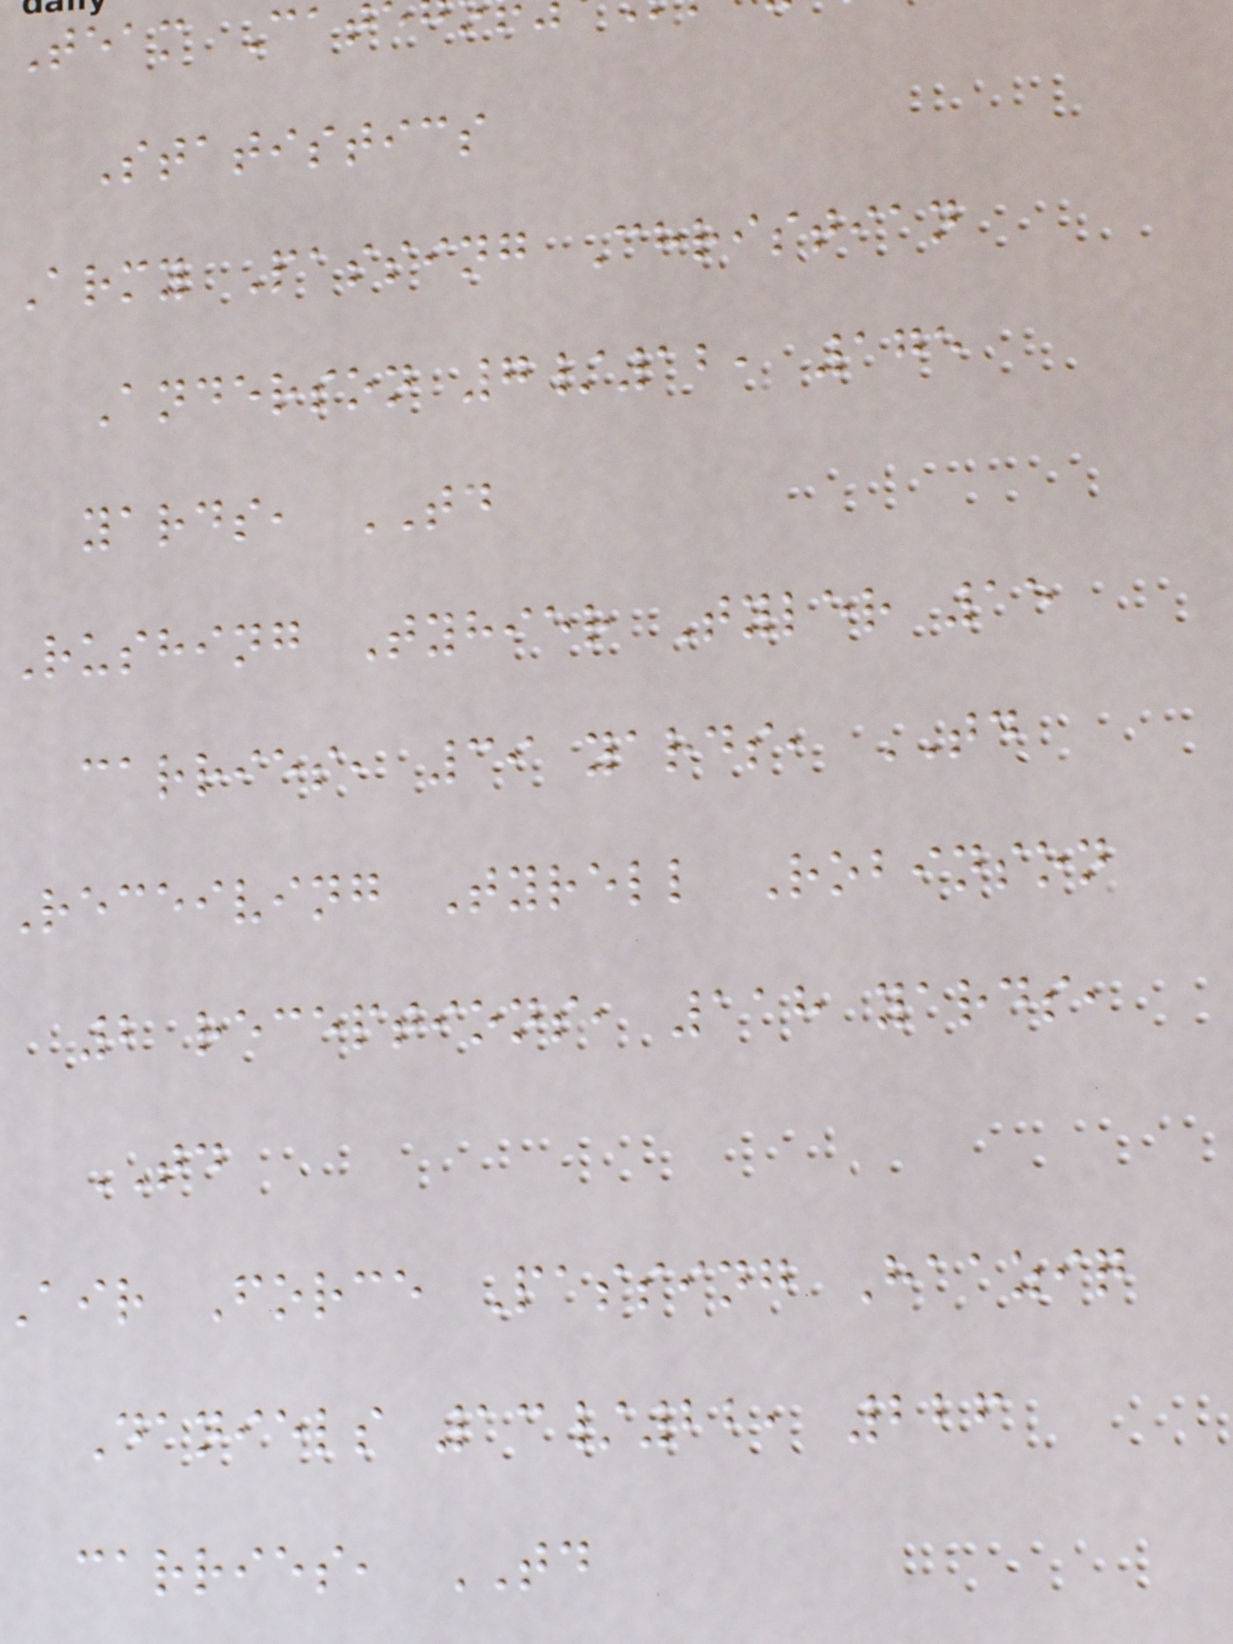Team Cat
Statistics
Army Passing Christian
Anderson 7/12, 175
yards, TD
Rushing Tyhier Tyler 15
carries, 39 yards, TD
Receiving Tyrell Robinson
2 receptions, 118 yards,
TD
air Force Passing Haaziq
Daniels 13/22, 226
carries, TD
